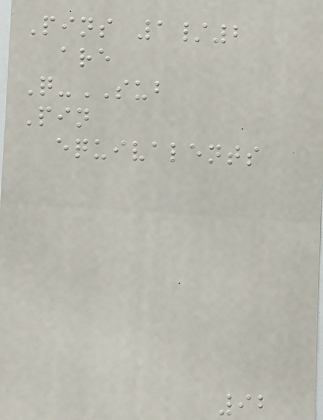Pins 1/2
are
Q-SUB
Pin
equivalents
92
